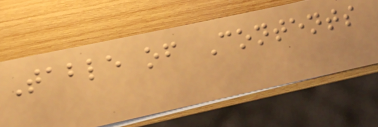Table of Contents
